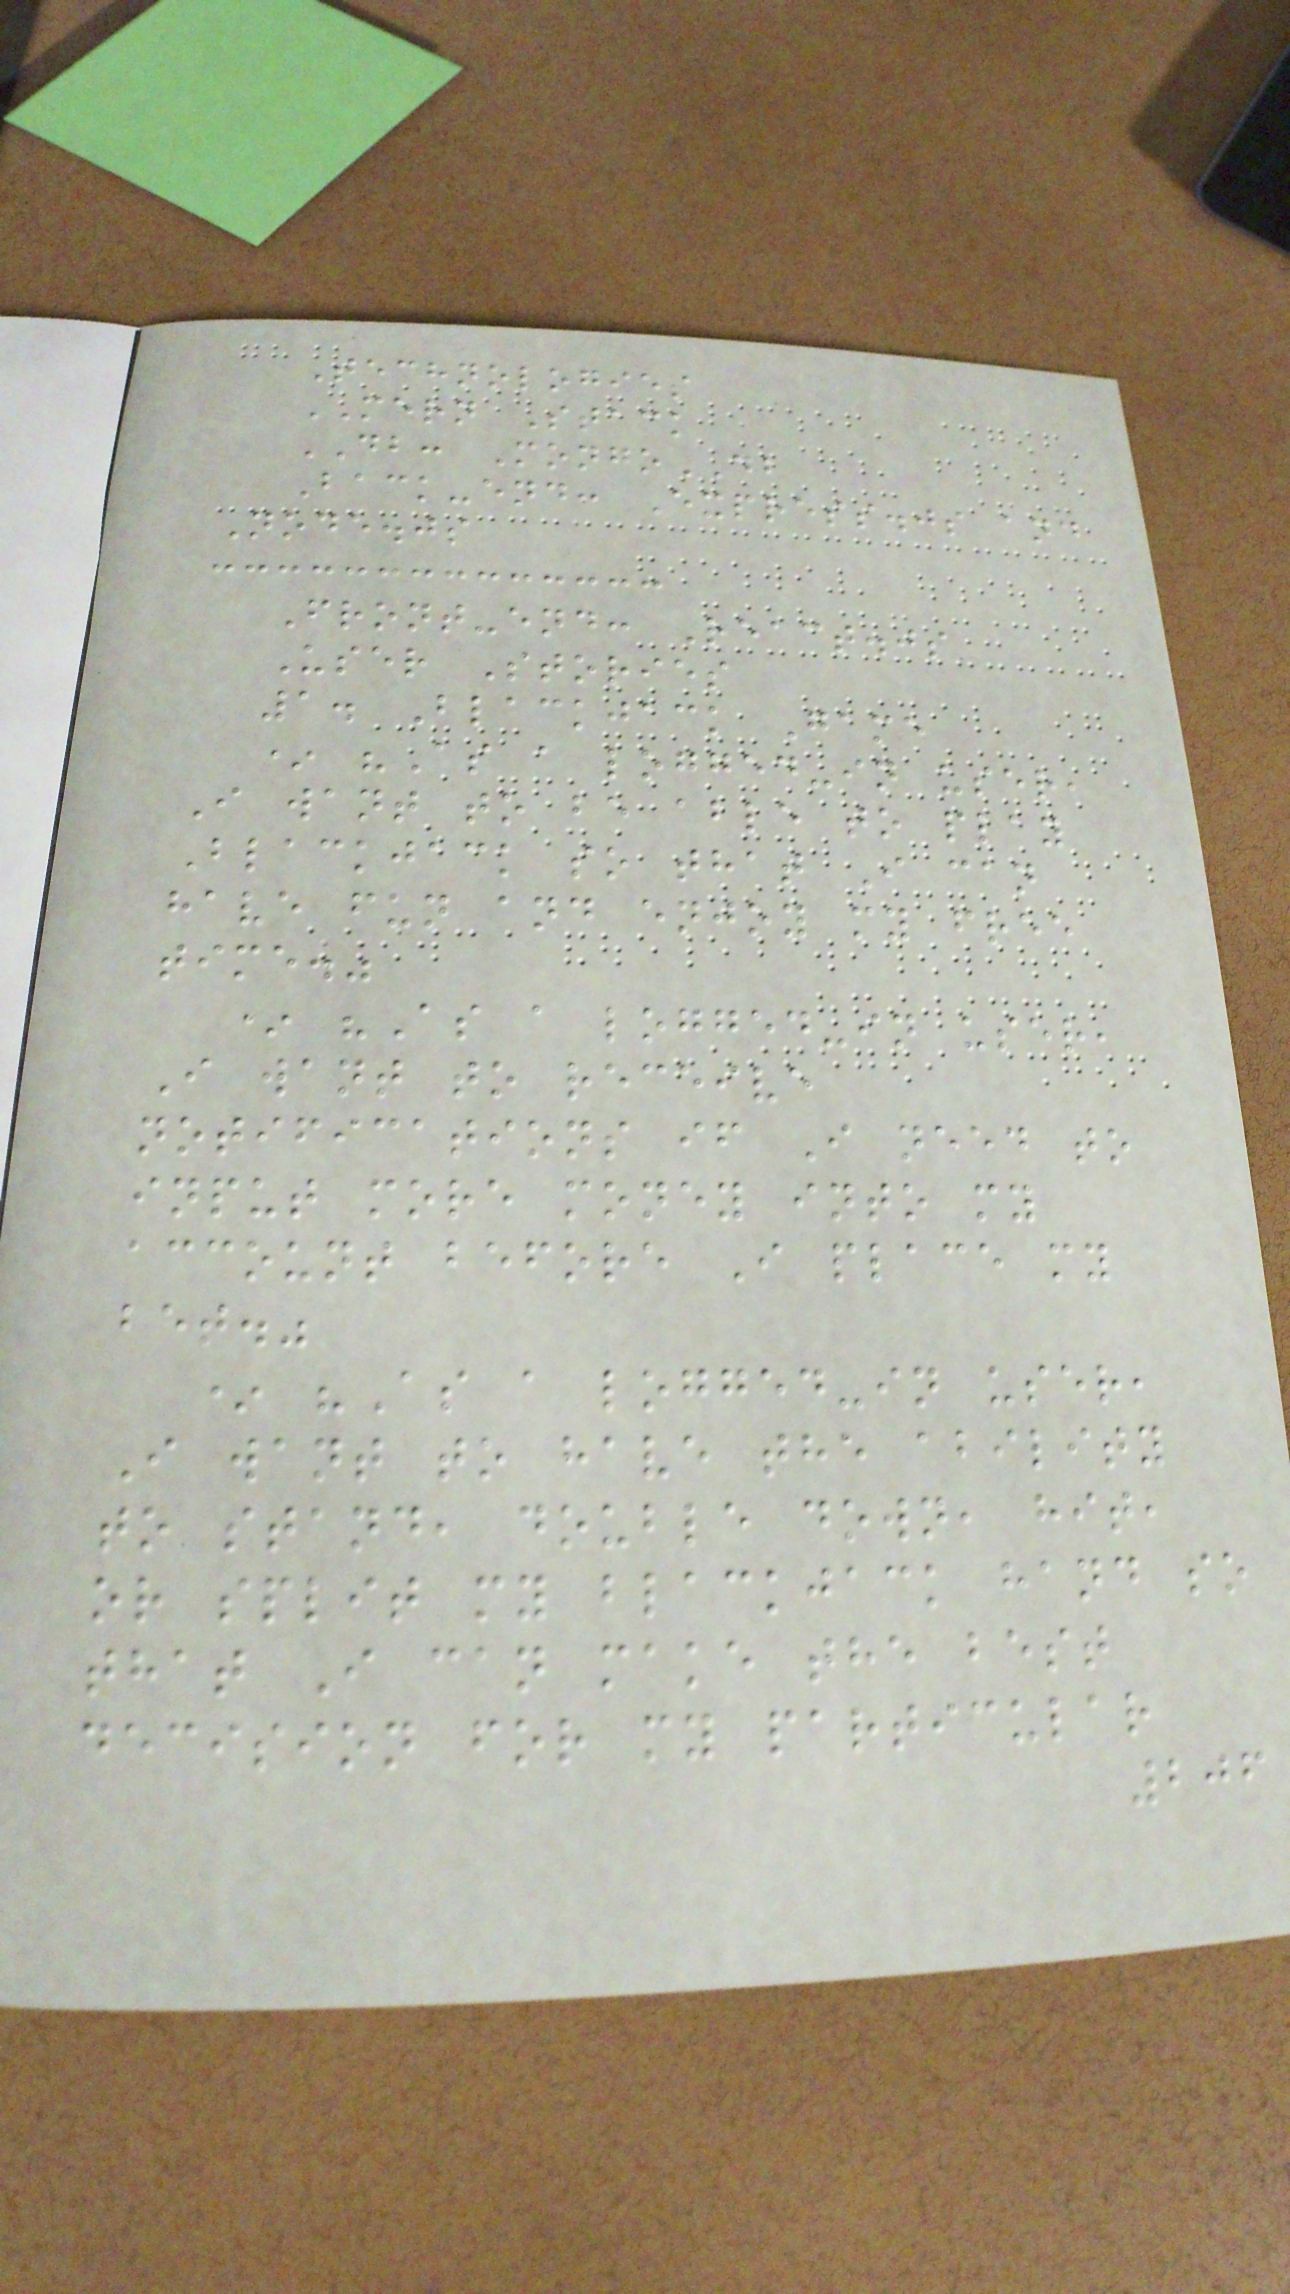Technologies
MERN Stack
DB: MongoDB
Back-end: Express.js and
Node.js
Front-end: React.js
User Stories
1. Blackjack Game
* "As a logged-in user,
I want to be able to play
Blackjack so that I can
have fun and enjoy my free
time."
* "As a logged-in user,
I want to receive
notifications if I need to
input more money into my
account before I place my
bet."
* "As a logged-in user,
I want to have the ability
to stand, double down, hit,
or split my blackjack hand so
that I can make the best
decision for my particular
206
